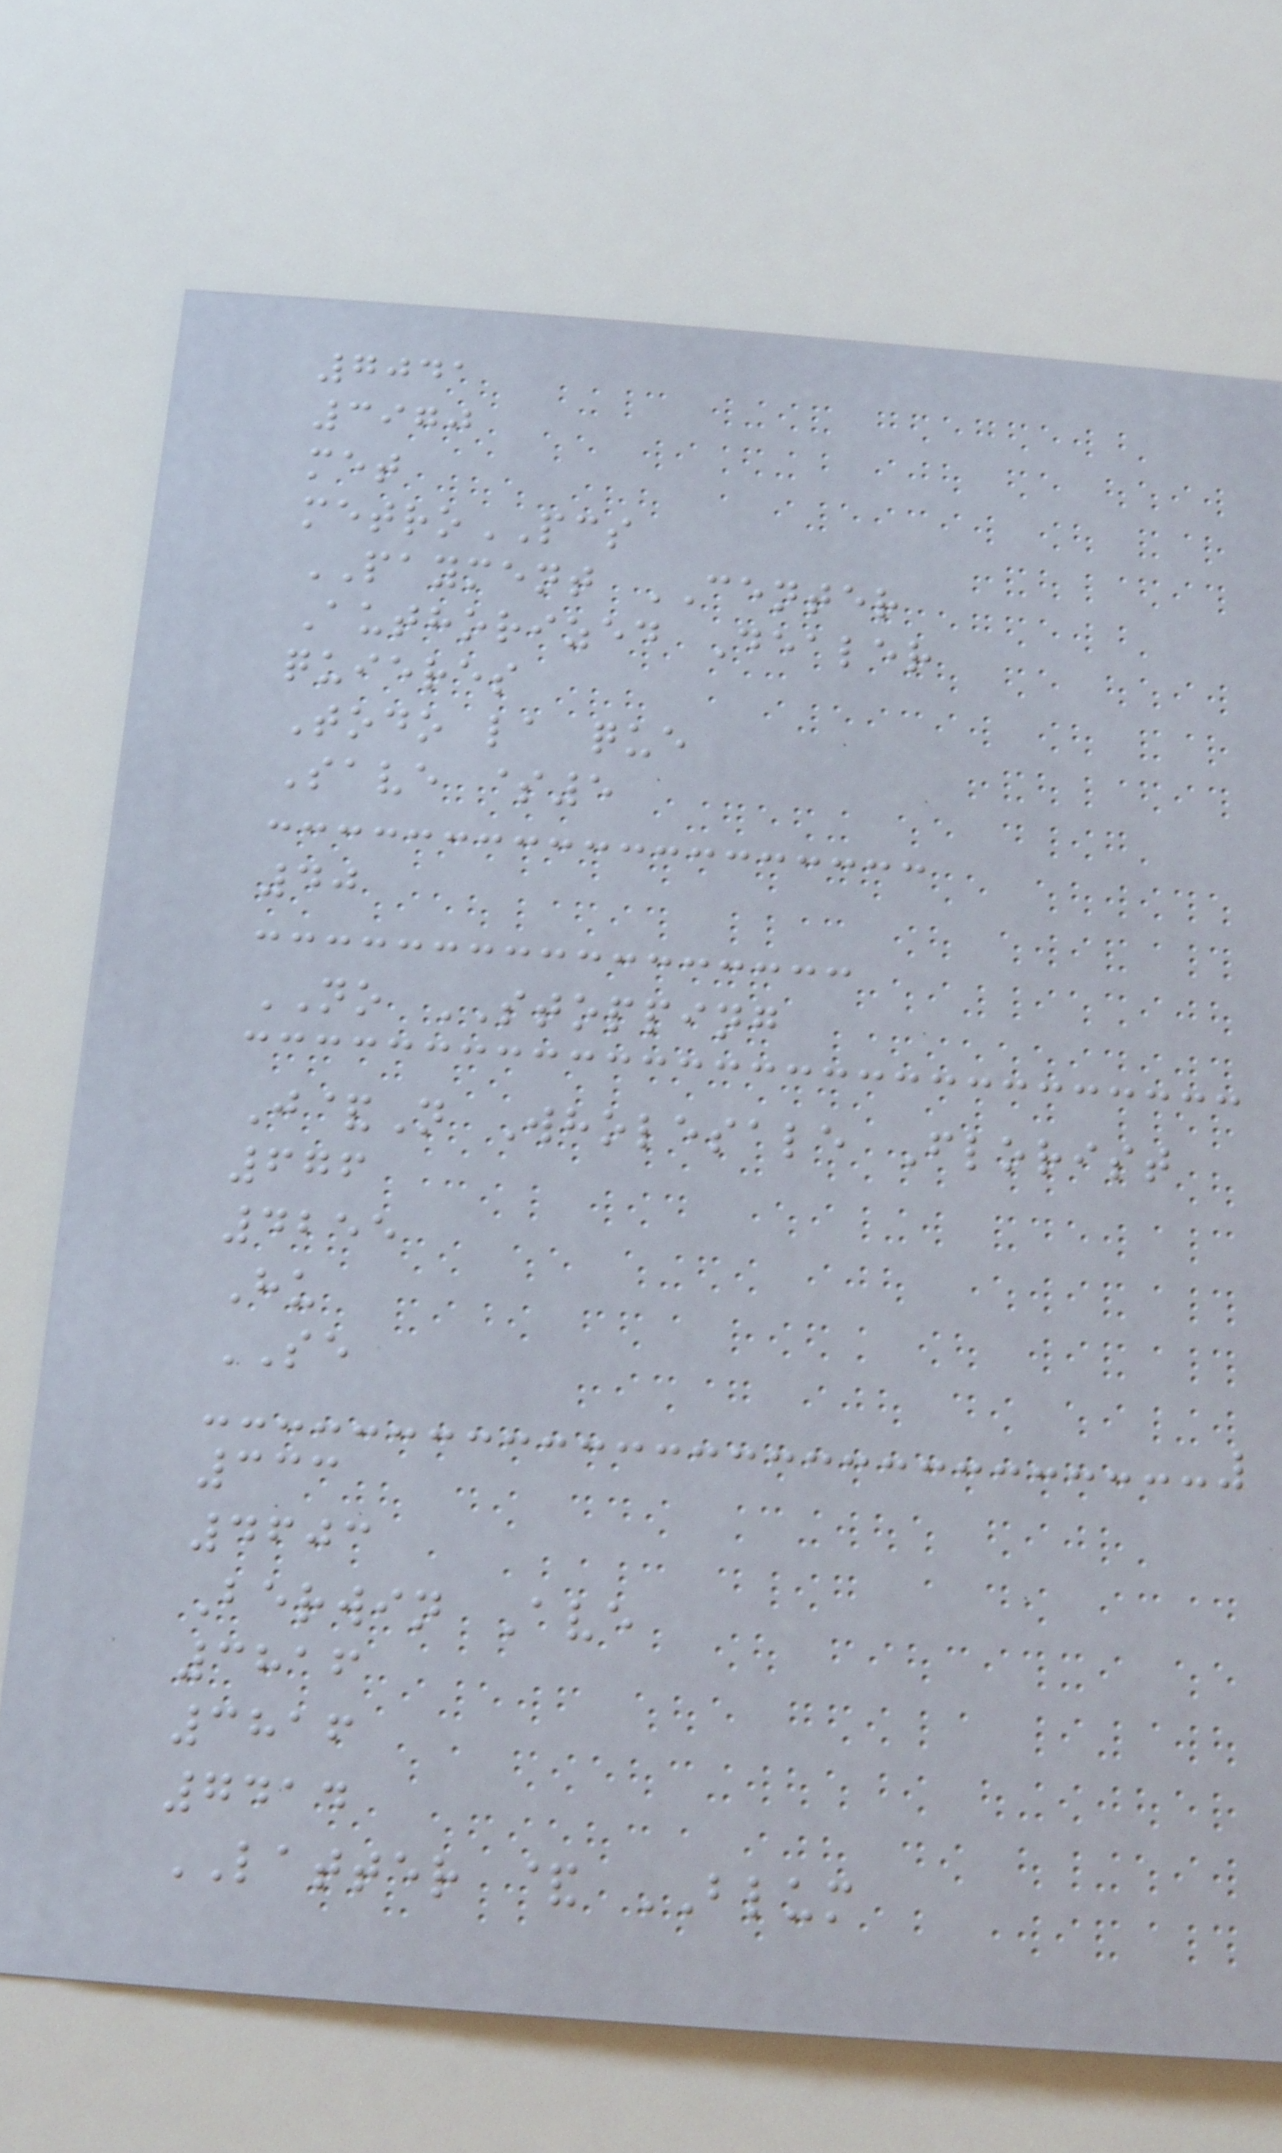7041
3970
met
metroPCS
PAYMENT CENTER
Authorized Dealer
quieres
Todo la que
Save $5
40
NO STOPPING
J&N Wholesale Florist
676
4255
Hu
SE
333
4603
Berwin Ave
3816
3816
7414
LATTER & BLUM
